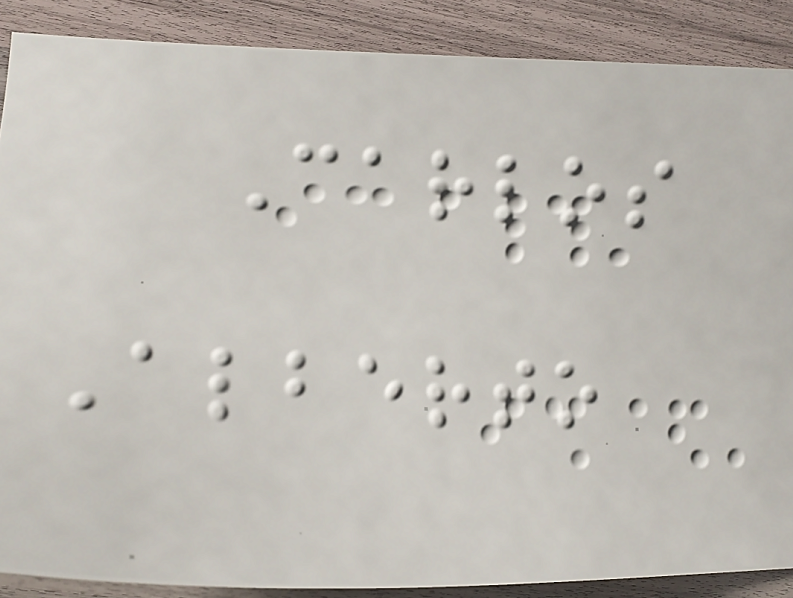Carlos
Alberto
